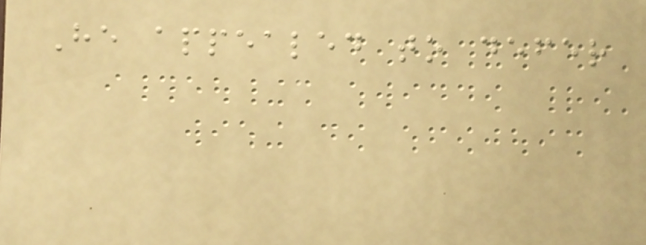He appealed to defer
